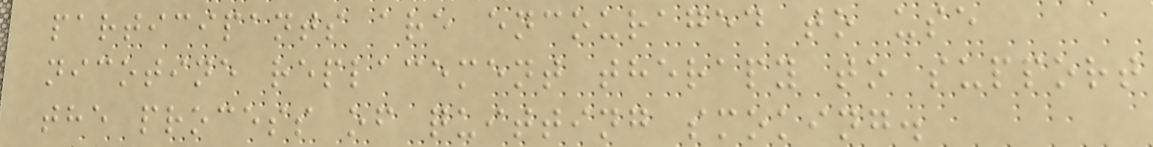participants are encouraged to use
nicotine replacement therapy to support
the process of quitting smoking.
